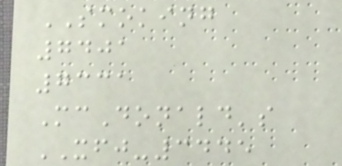SMOKING
7401
7331
McDonald's
XFJ-3445
